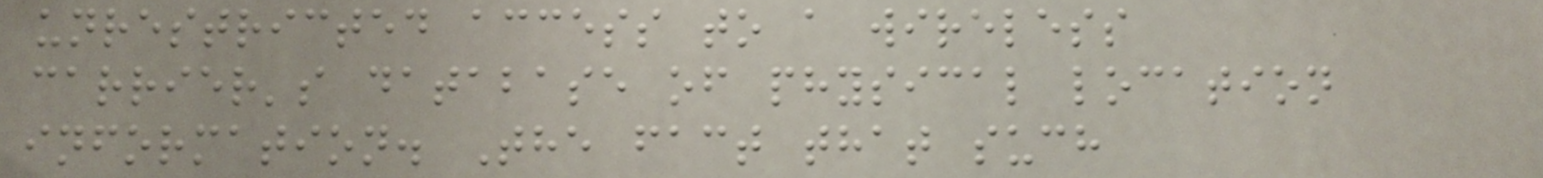unrestricted access to a wireless
carrier's database of physical location
information. The fact that such
